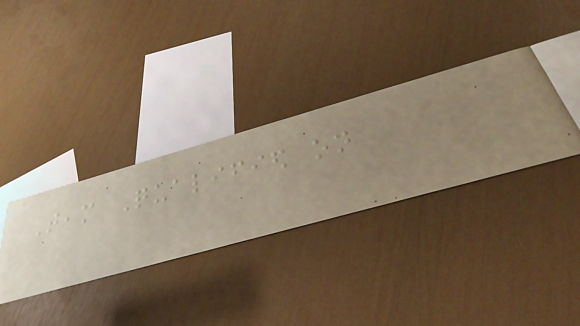Team Qualified on
